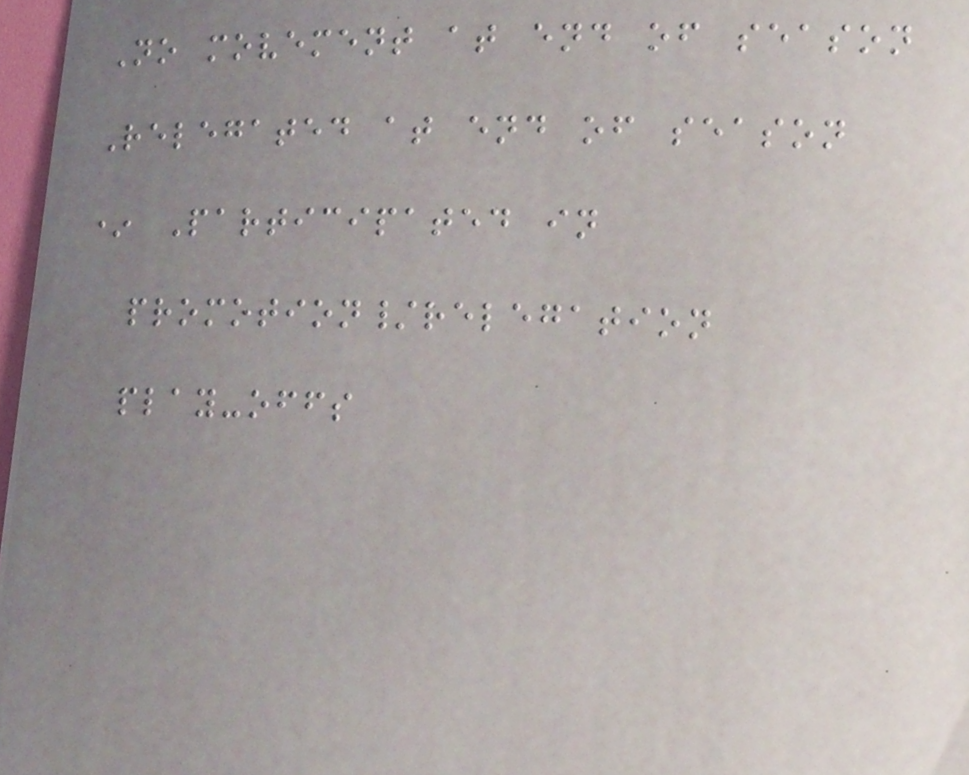No movement at end of season
Relegated at end of season
* Participated in
promotion/relegation
play-offs
